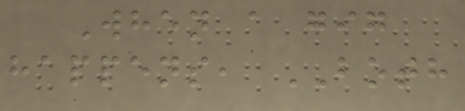When a gig
happens, BOTH
